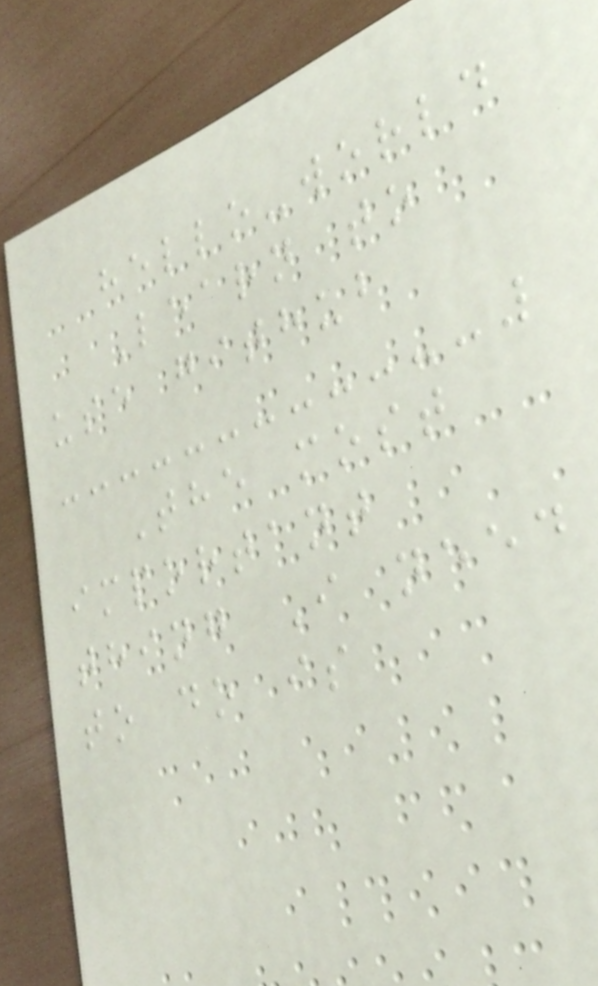hello-world
Learn to
use github
The most
important
thing I need
to do is
